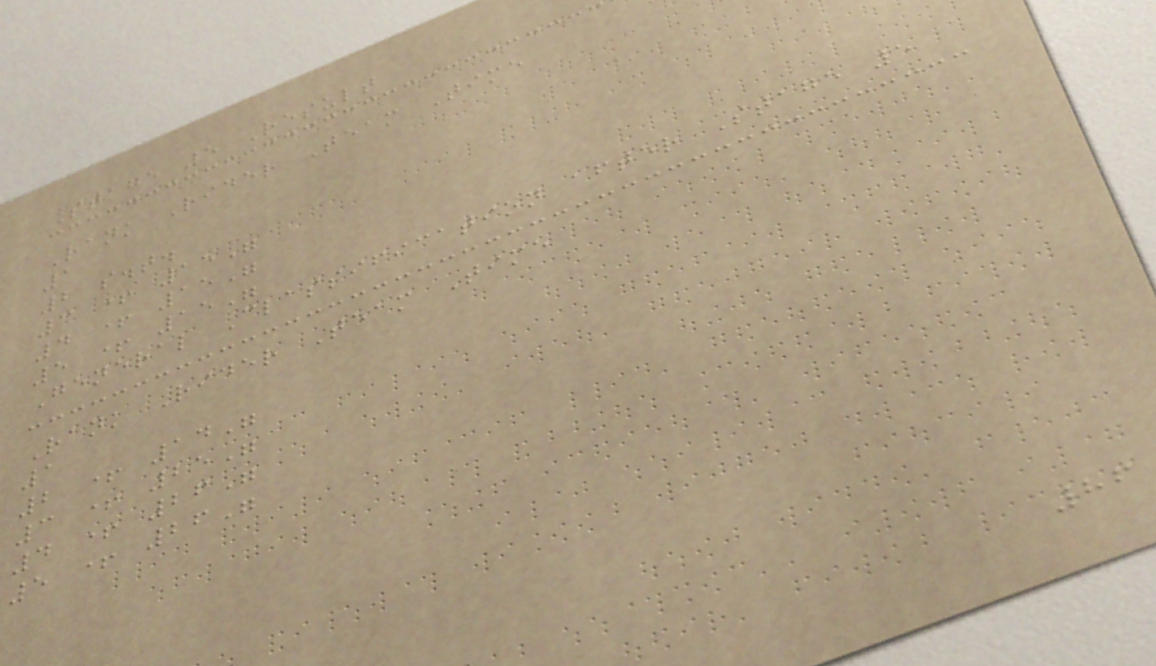Stage 5 Result
Rank Rider Team Time
1
2 s.t.
3 + 15"
4 + 15"
5 + 15"
General Classification after Stage 5
Rank Rider Team Time
1
2 + 14"
3 + 25"
4 + 26"
5 + 26"
86
